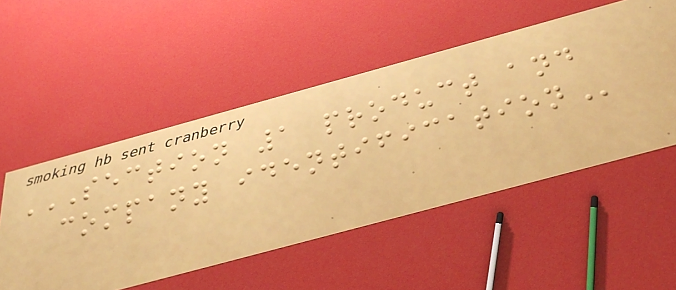SECTION 1 PRODUCT AND
COMPANY IDENTIFICATION
